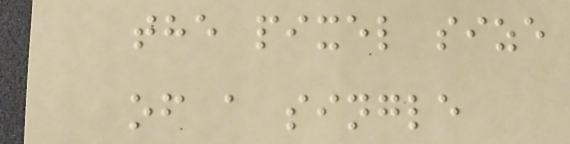the pixel size
of a single
